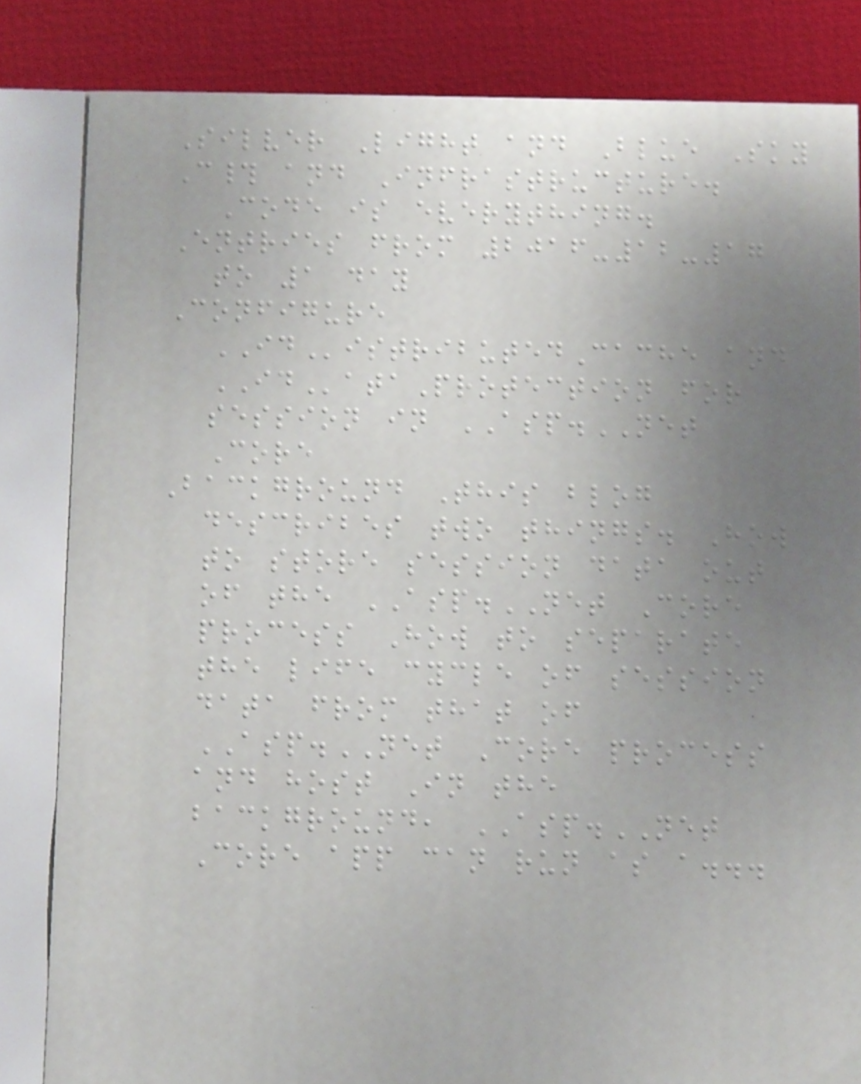Silver Light and Blue Sky
C# and Infrastructure.
Code is everything.
Entries from 2016-12-17
to 1 day
Configure
IDistributedCache and
IDataProtection for
session in ASP.NET
Core
Background This blog
describes two things. How
to store session data out
of the ASP.NET Core
process How to separate
the life cycle of session
data from that of
ASP.NET Core process
and host In the
background, ASP.NET
Core app can run as a...
